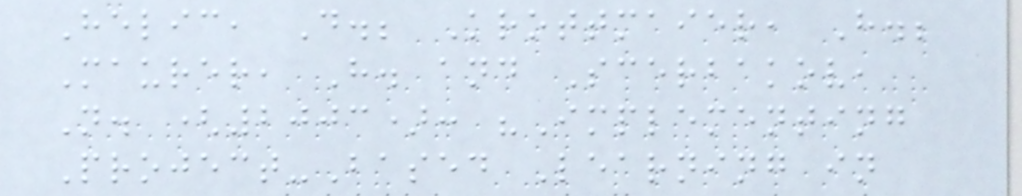Helic, D.; Krottmaier, H.;
Maurer, H. and Scerbakov,
N. (2003): "Implementing
Project-Based Learning in
